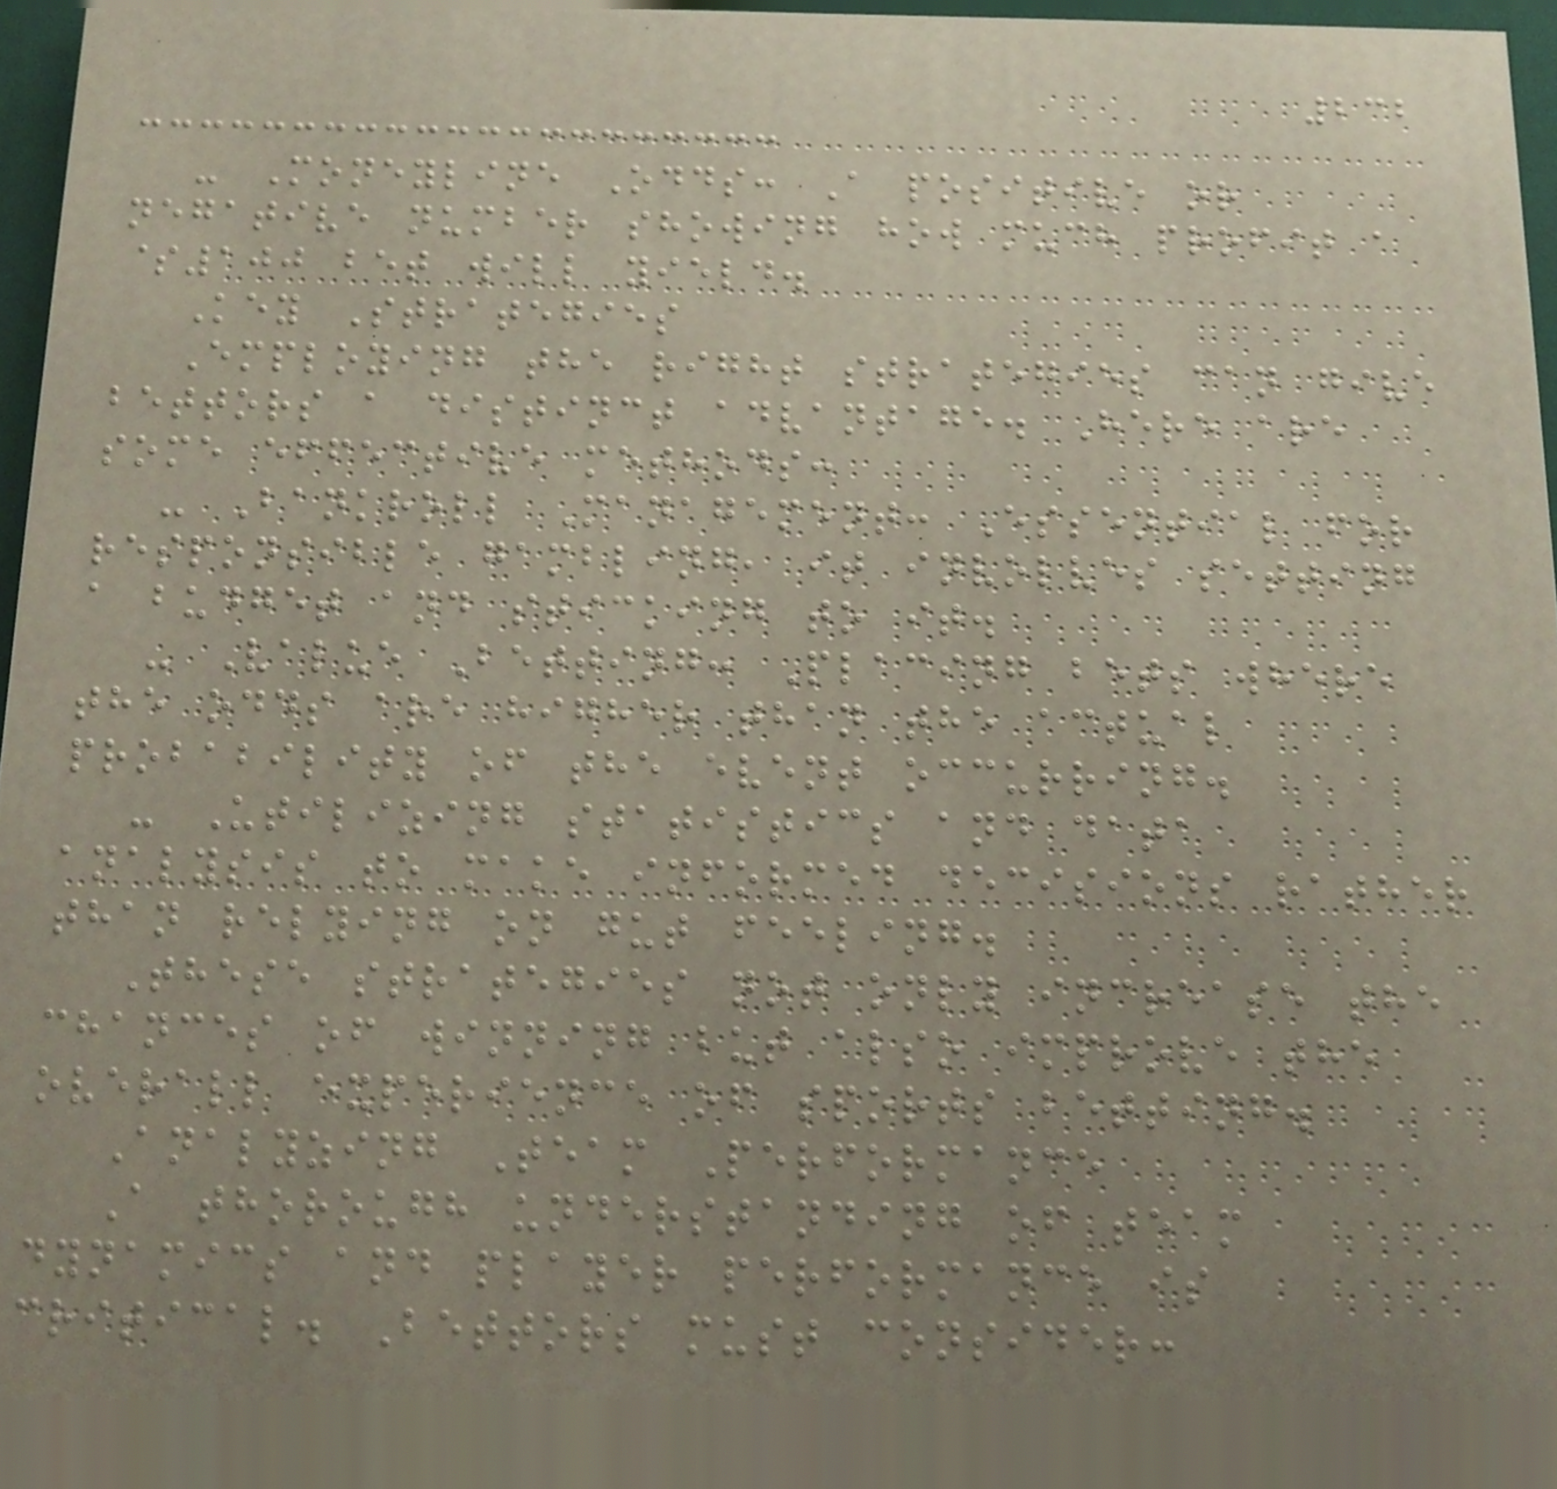232
- Moneyline Odds: A positive or
negative number showing how much profit a
$100 bet will yield.
Key Strategies
Employing the right strategies can give
bettors a distinct advantage. Here are
some effective methods:
- Bankroll Management: Essential for
responsible gambling, it involves setting
a budget and sticking to it.
- Value Betting: Placing bets where
the odds are higher than the actual
probability of the event occurring.
- Utilizing statistics and data
analysis to make informed decisions rather
than relying on gut feeling.
These strategies not only increase the
chances of winning but also improve the
overall experience of sports betting.
Analyzing Team Performance
A thorough understanding of team
dynamics and player performance is
critical. Bettors must consider:
